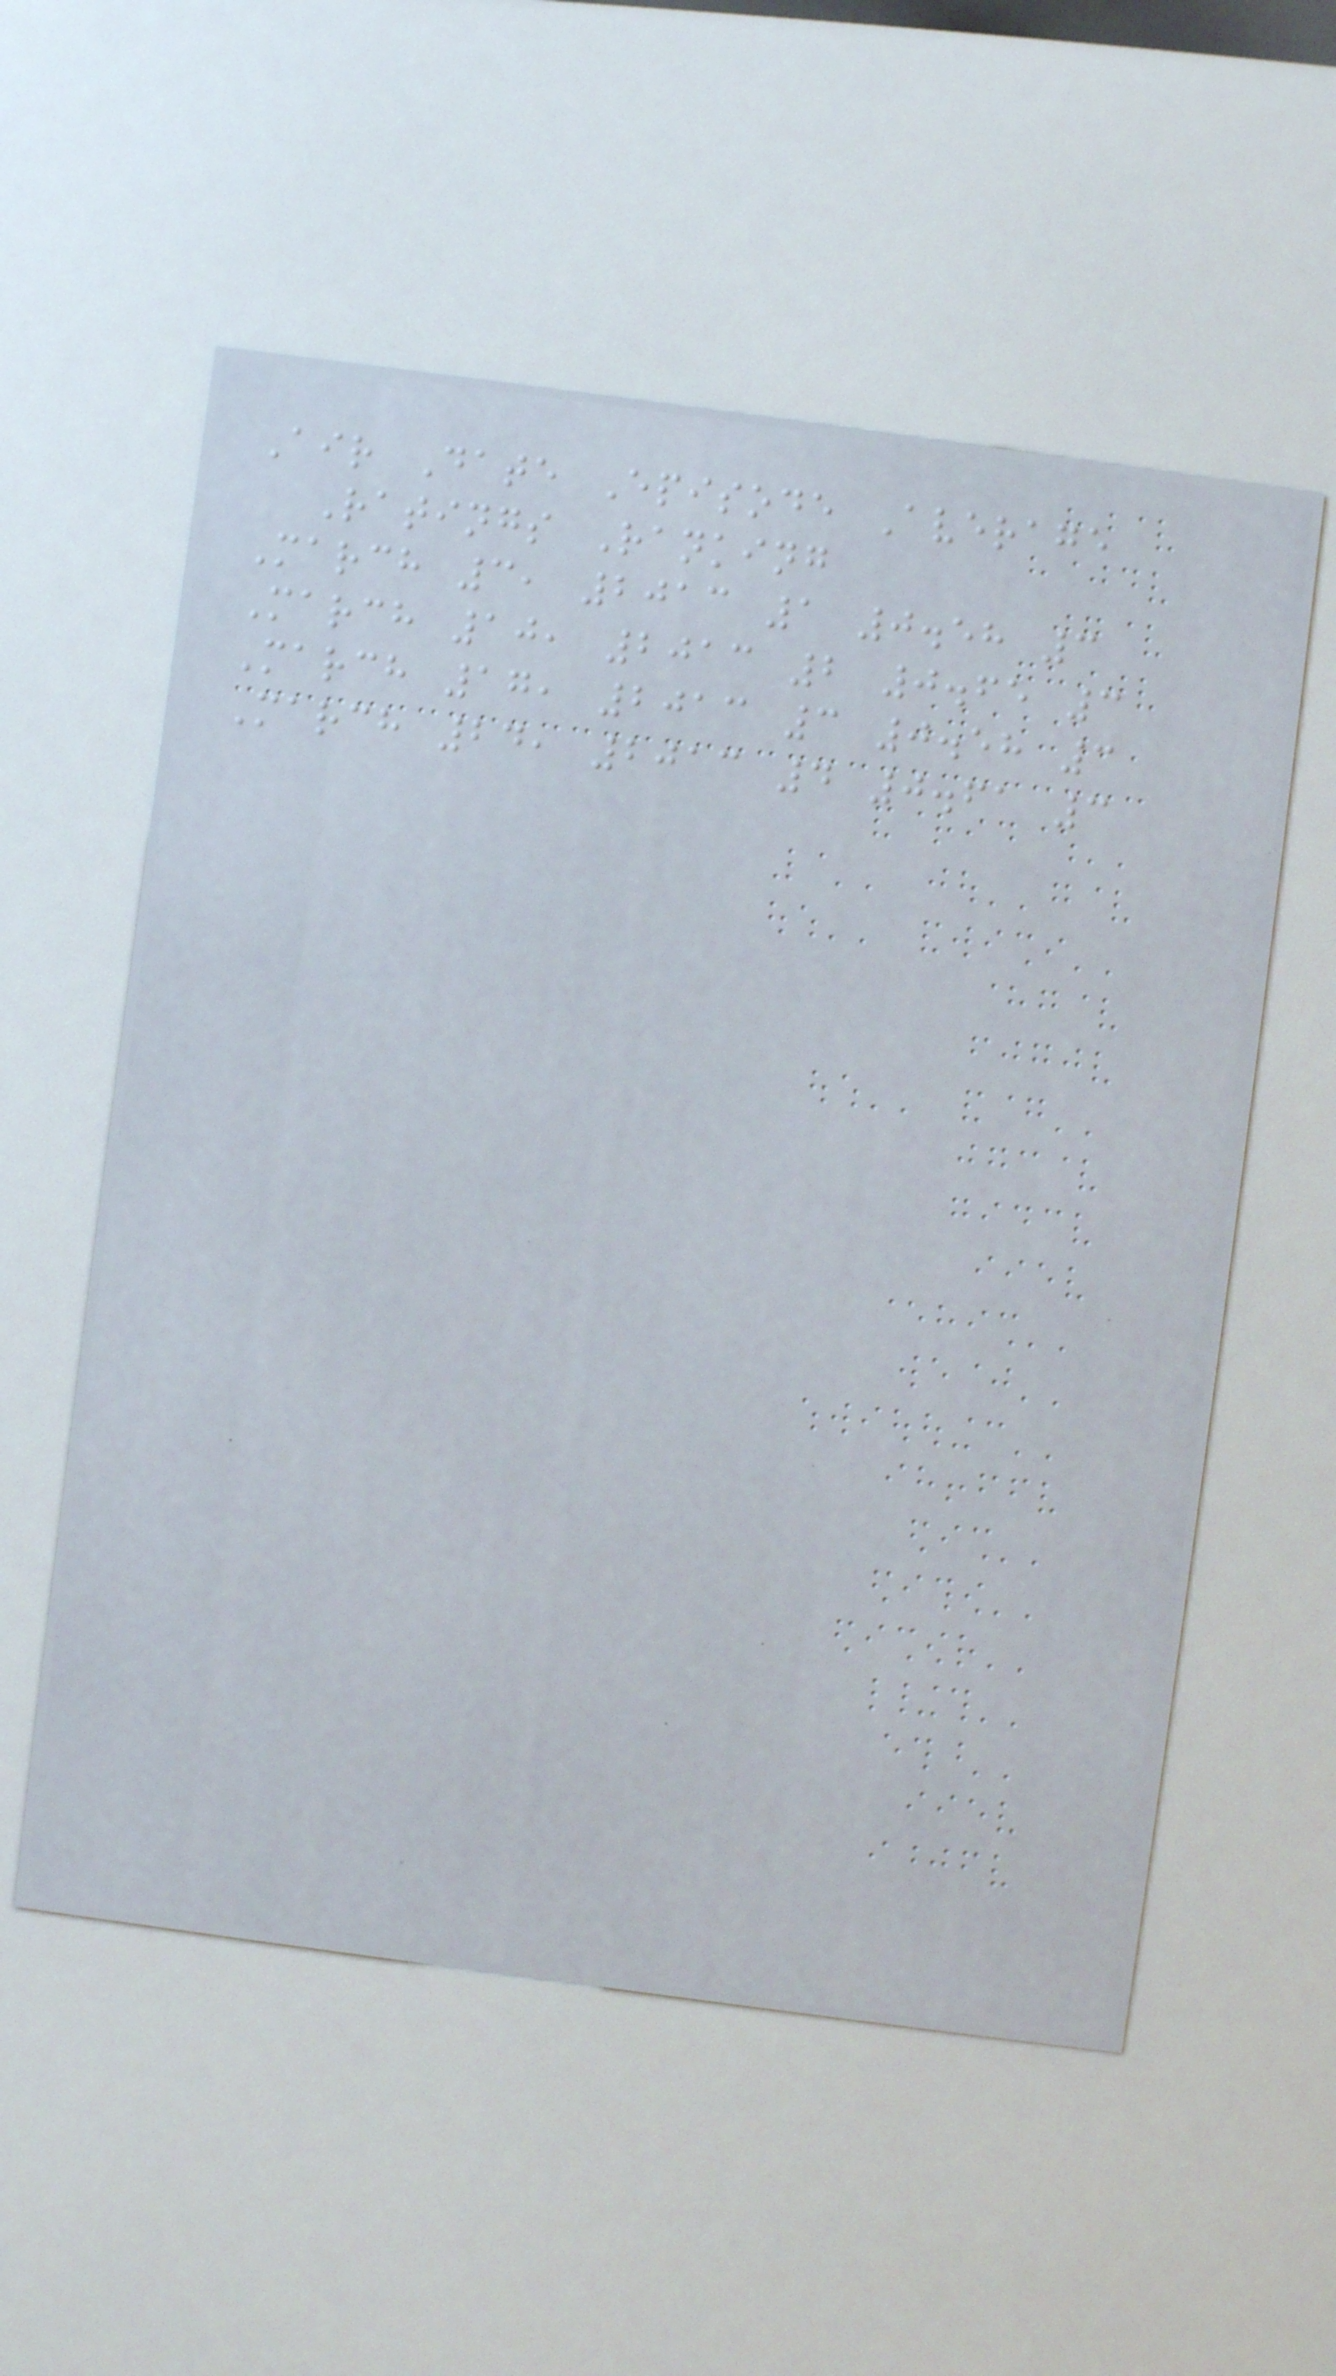Air Date Episode Average
Ratings Ranking
March 3, 2013 1 0.58 3
March 10, 2013 2 0.65 3
March 17, 2013 3 0.58 3
March 24, 2013 4 0.61 3
